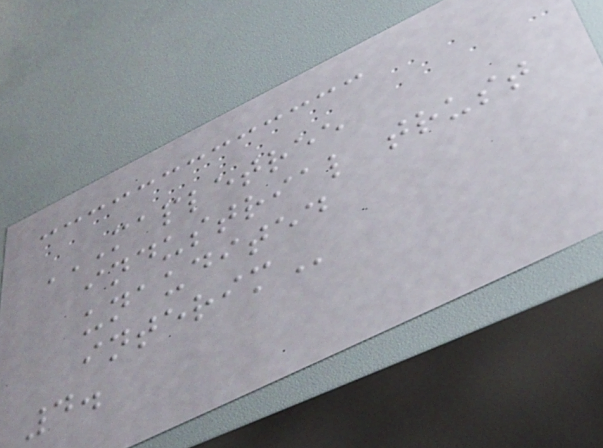MAPLETREE
INDUSTRIAL TRUST
UNAUDITED
INTERIM
4.
